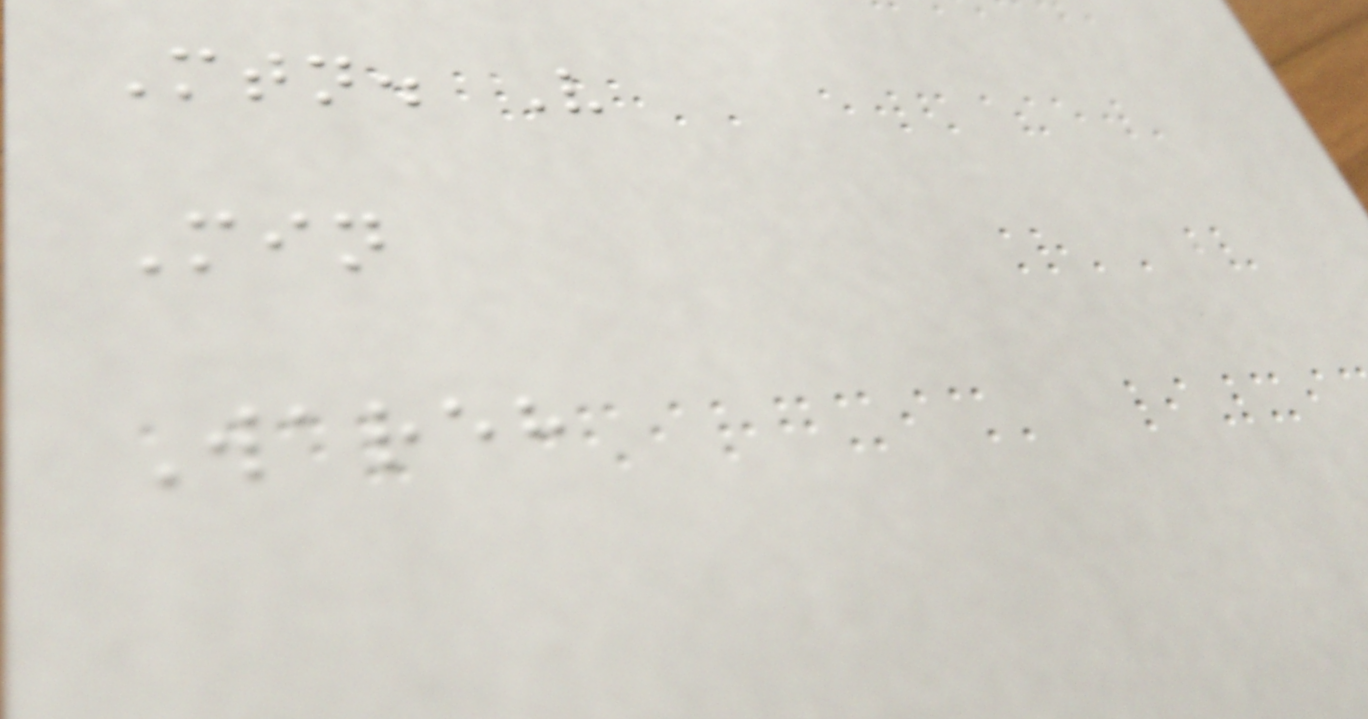Mtn. V
Min
Wareh
